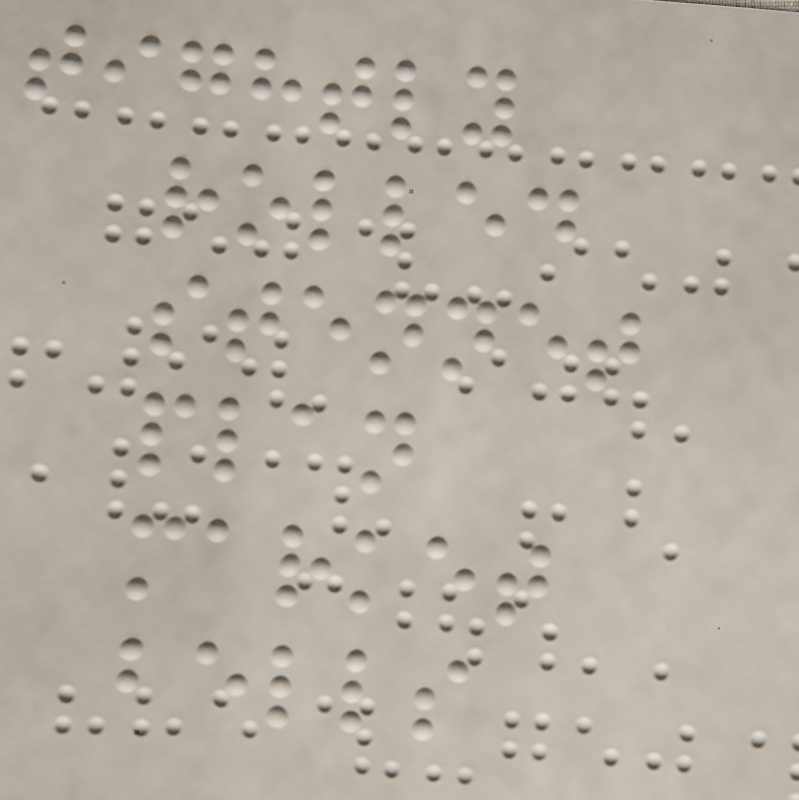tightly
rolled
stennet
plan
market
bells
